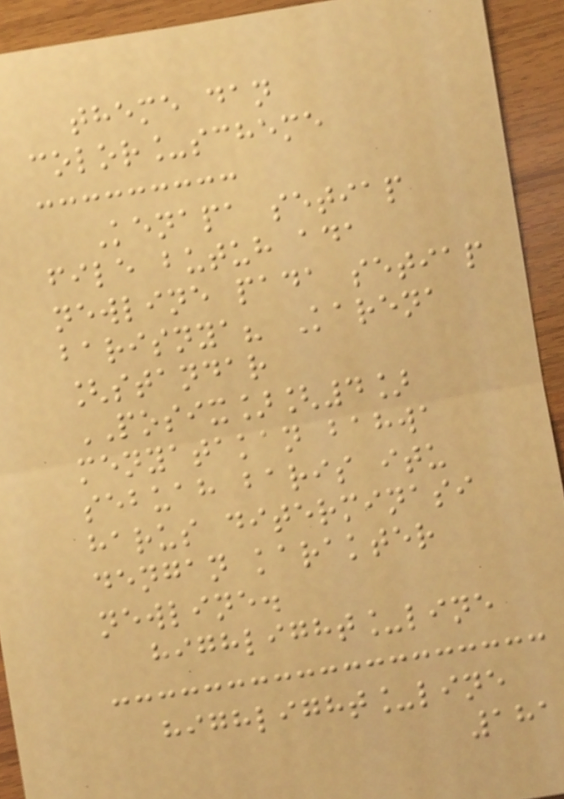theme dan
color_scheme
Kenapa setiap
file butuh ada
newline pada setiap
barisnya? Karena
[standar
POSIX][4]
menyatakan bahwa
sebuah baris itu
harus diterminasi
dengan karakter
newline.
highlight_line
highlight_line
181
